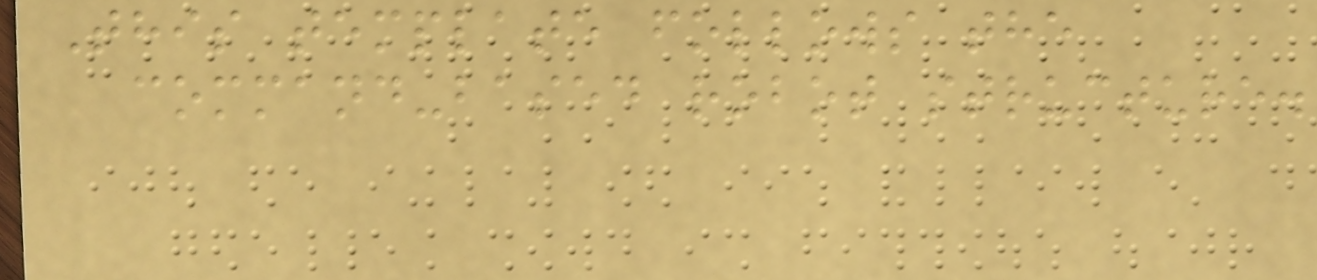This template follows the
command-based robot structure.
